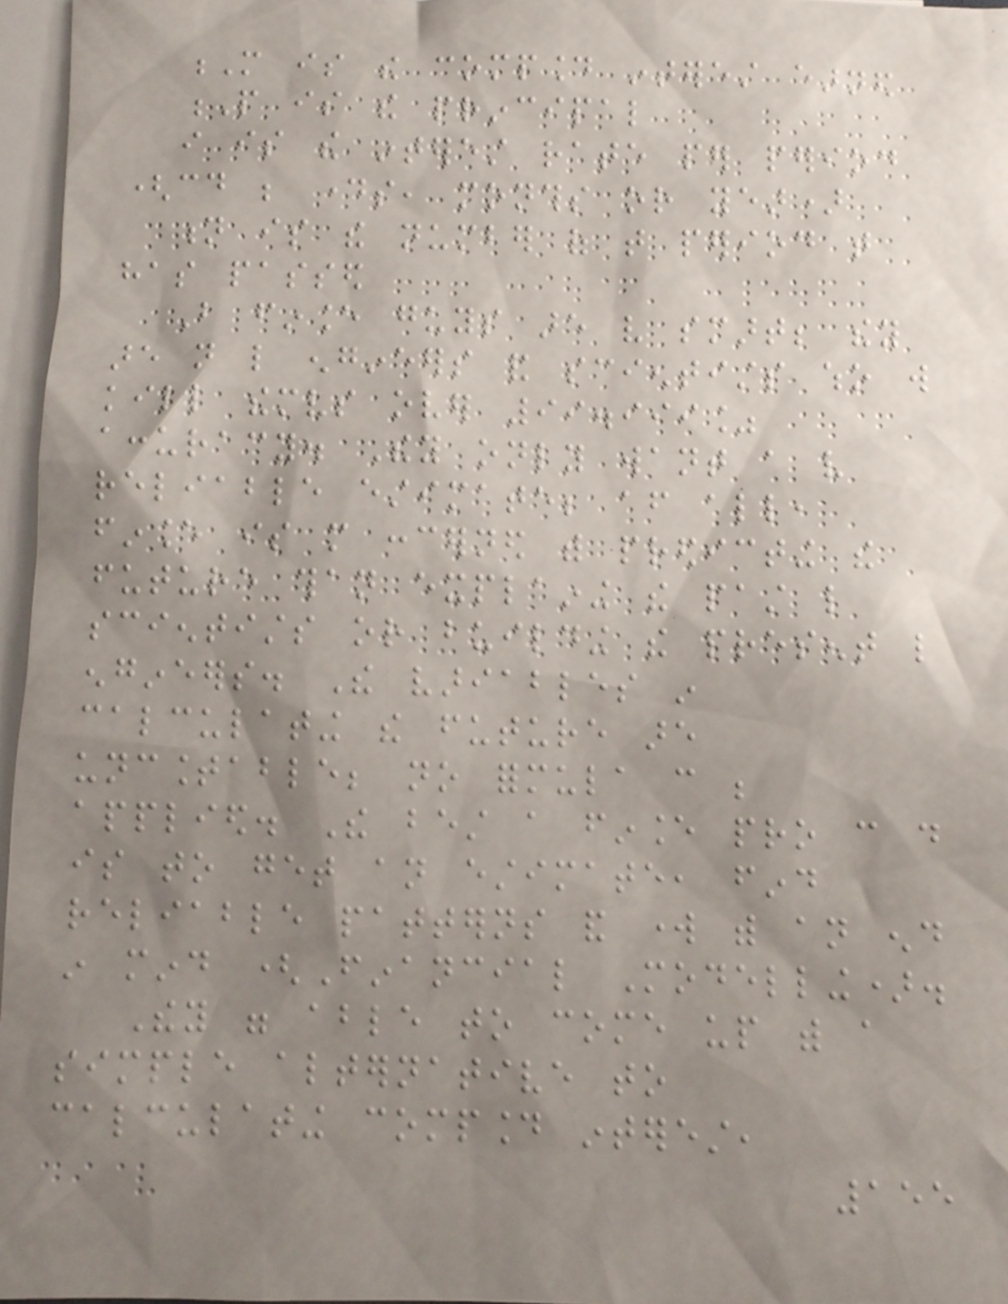M is the compound interest earned
P is the principal
i is the interest rate per period
(could be days, months or year)
n is the number of that period that
has passed
But finance guys are very smart; they
are not like engineers and scientists who will
kill themselves over 99.999%
accuracy. They only want a very
reliable estimate; after all,
finance is more concerned with predicting the
future than explaining the past like
scientists or building the present like
engineers. The variables in
calculating the future are
uncountable; no formula can be
applied. The best a finance pro can do
is to get an estimate, find
reliable patterns and work with an end
in mind (Financial Modelling).
They were able to come up with a
simple alternative to
calculating compound interest,
155
